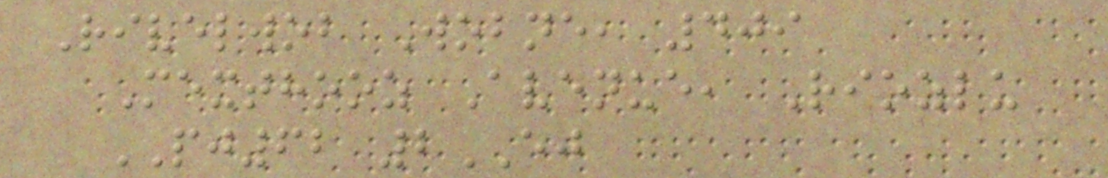Rivelwob Wobne, 409
Mexthooz Avenue, Riozlu
PJ62 2EJ
